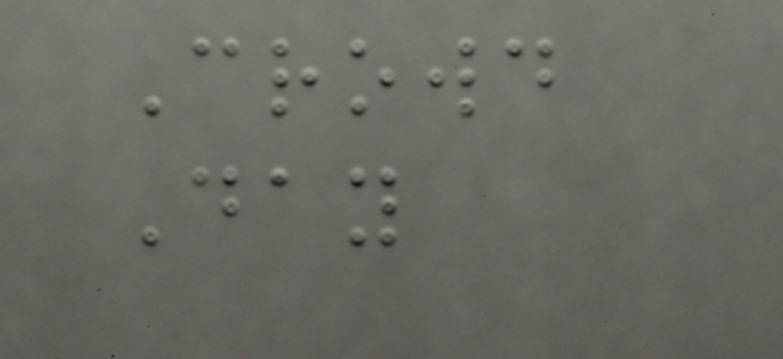Crowd
Day
